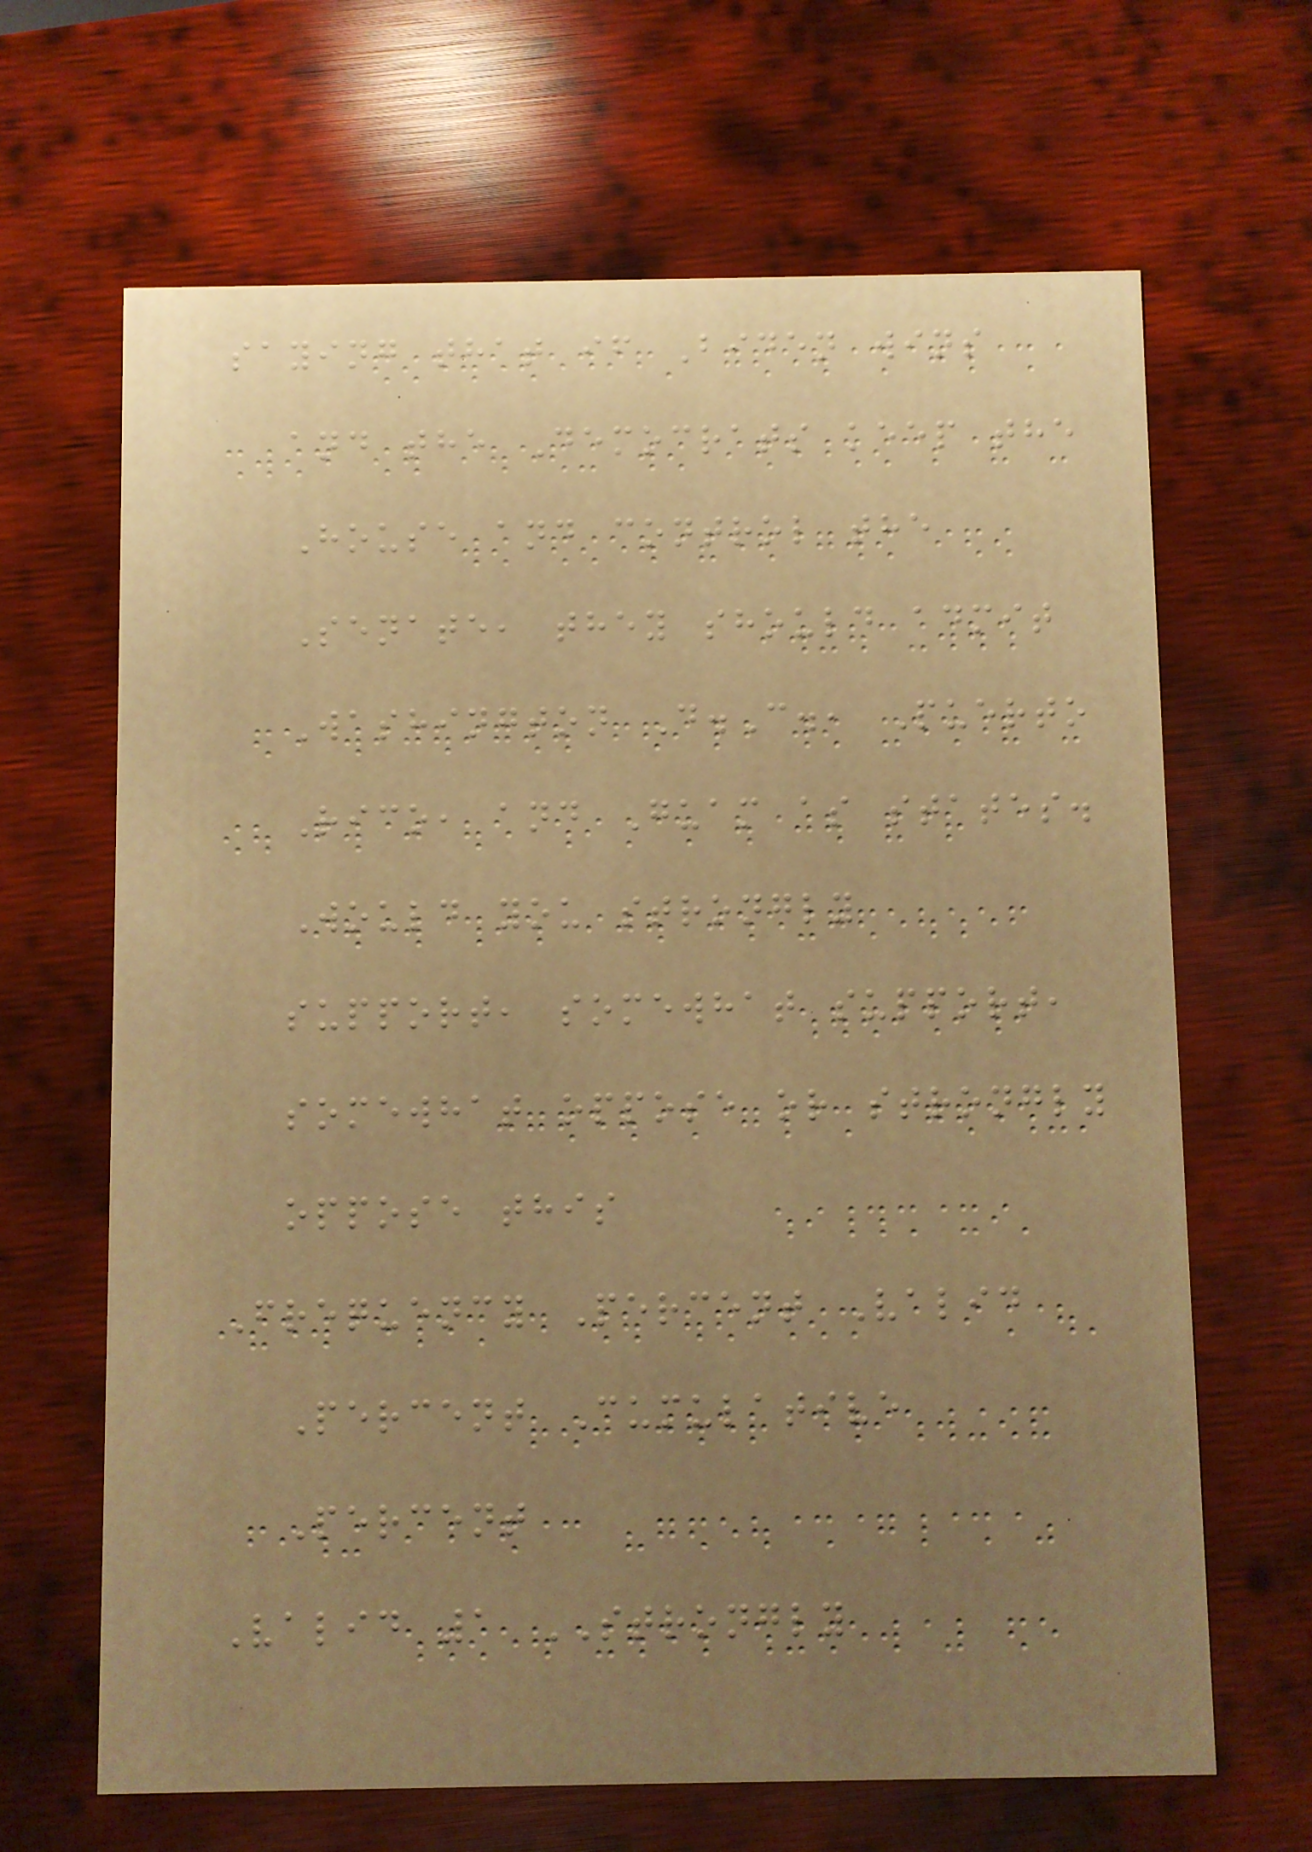saying that if Biden wins
and the Democrats keep the
House and control the
Senate, they should admit
Washington D.C., Puerto
Rico, and Guam as states.
Would you strongly
support, somewhat support,
somewhat oppose or strongly
oppose this
Frequency Percent Valid
Percent Cumulative
Percent
Valid 1 STRONGLY
